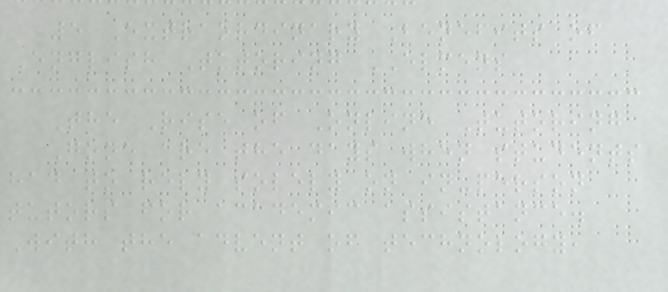5 Extraordinary Benefits of
English Tutoring ELMENS
The Rise of Online Tutoring
Gone are the days when students
had to rely solely on in-person
tutors for academic assistance.
With the advent of technology,
